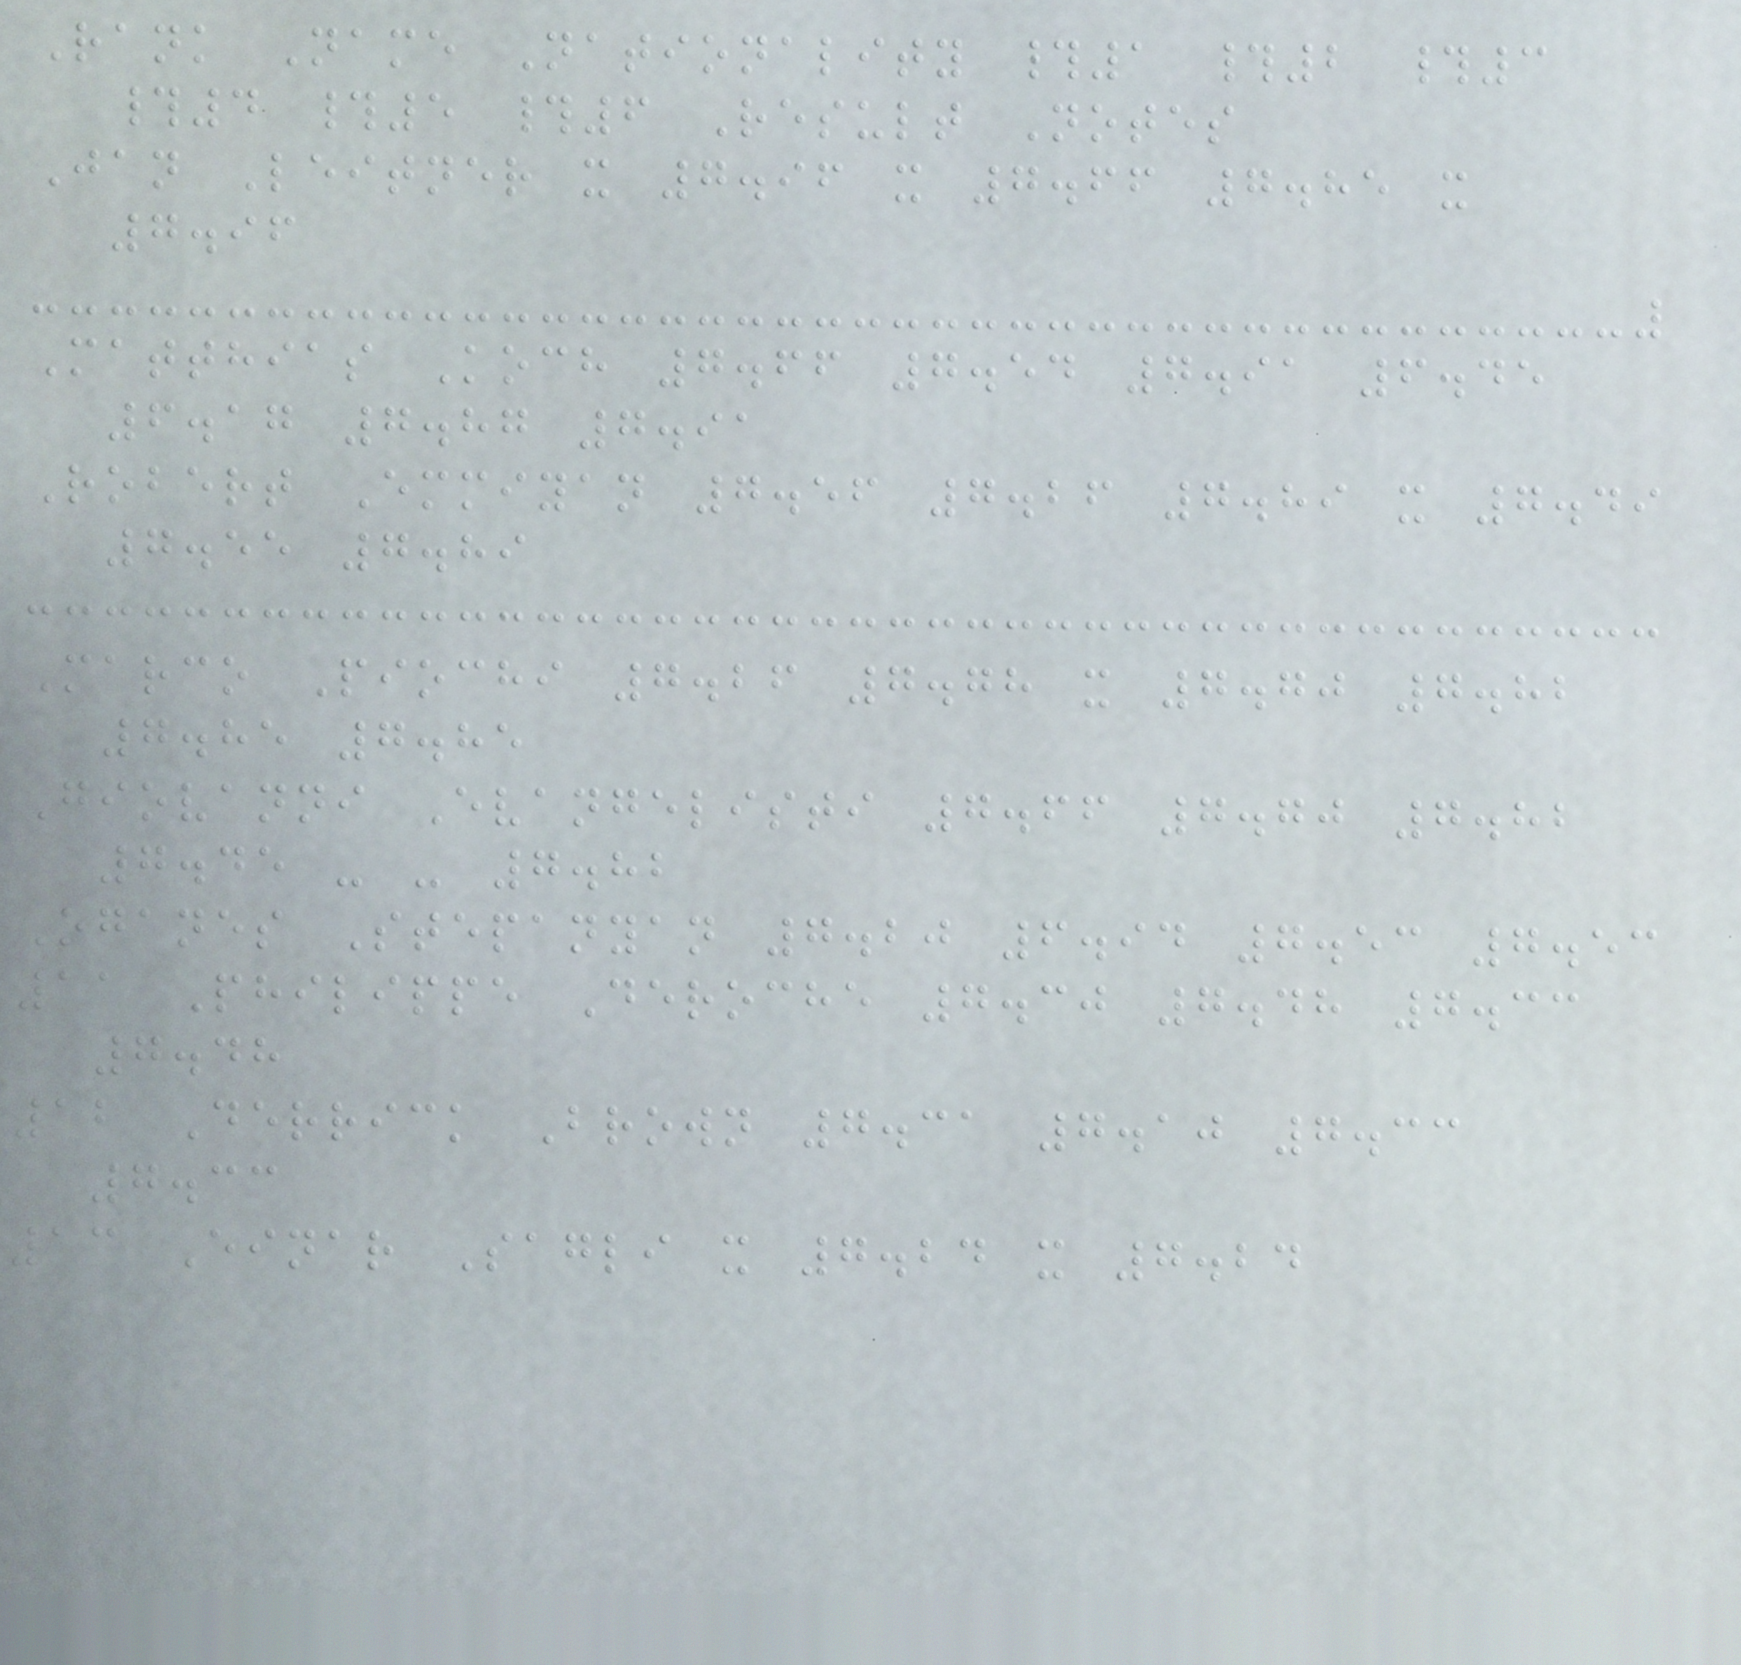Rank Name Nationality #1 #2 #3
#4 #5 #6 Result Notes
Jan Leitner x 7.96 x 7.66 7.85 x
7.96
Matthias Koch 7.66 7.54 7.91 6.45
6.17 7.87 7.91
Robert Emmiyan 7.56 7.26 7.89 x 7.49
7.55 7.89
Marco Piochi 7.26 7.78 x 7.70 7.82
7.85 7.85
Giovanni Evangelisti 7.66 7.70 7.82
7.45 - - 7.82
Oganes Stepanyan 7.20 6.94 7.53 7.53
11 Philippe Deroche 7.30 7.48 7.33
7.48
12 Derrick Brown 7.31 7.10 7.33
7.33
13 Einar Sagli x 7.24 x 7.24
